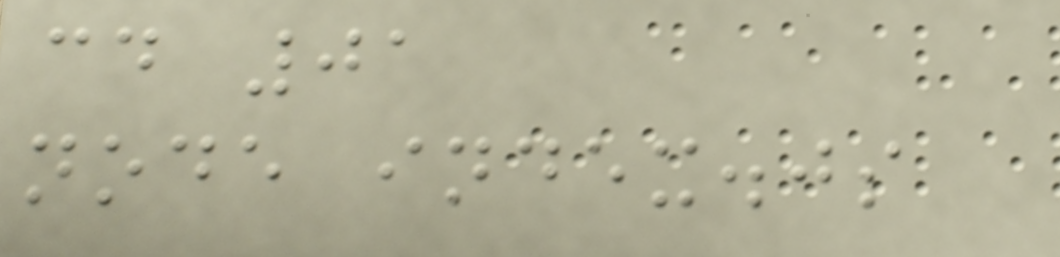cd 01
node index.js
